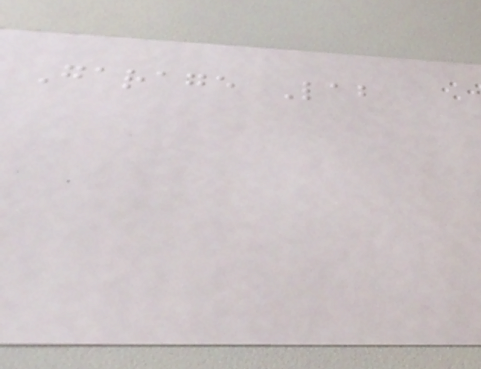Garage Lab
